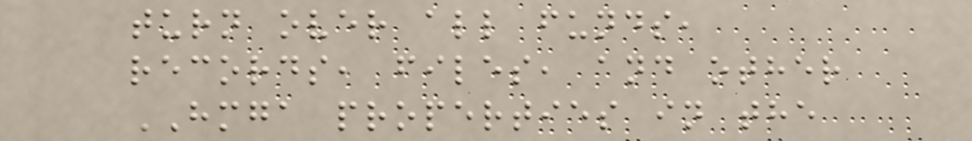turn over all funds,
records, files, and other
HMGA properties in the
